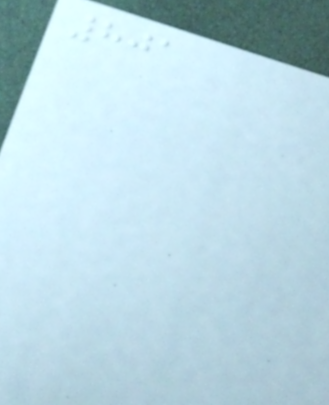801
